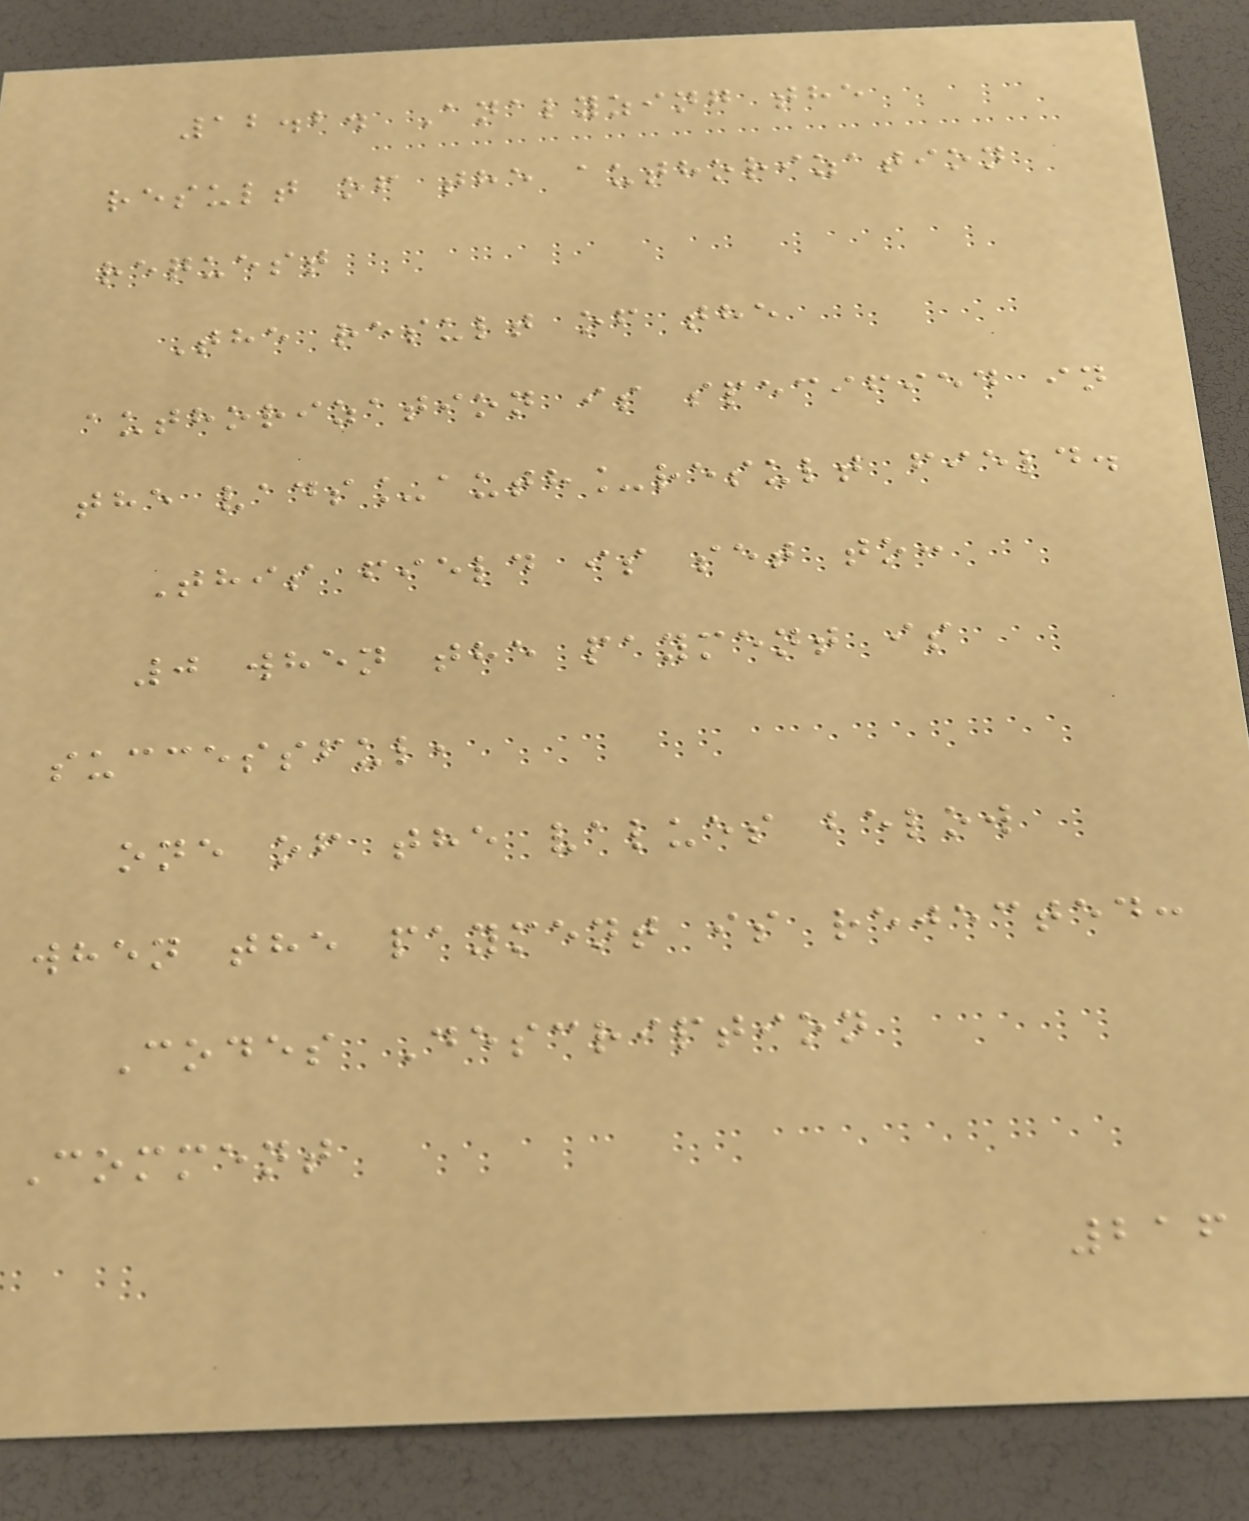12.2. Analyzing the
result of the authorization
request
The result of the
authorization is specified in
the vads_auth_result field.
This field is set to:
0 when the payment is
successful,
one of the values below
when the payment is rejected:
Codes Description
Comment
216
